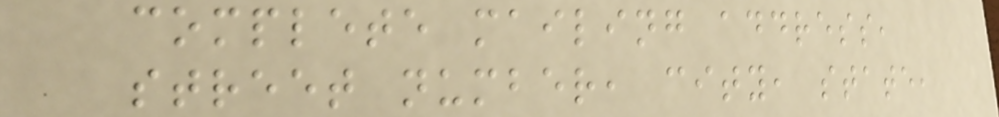complete mailing address,
street number, city, state,
